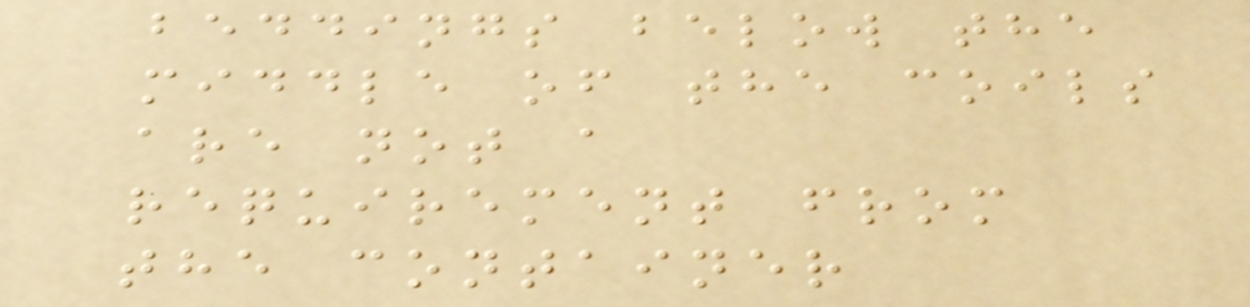beddings below the
middle of the coils
are not a
requirement from
the container
